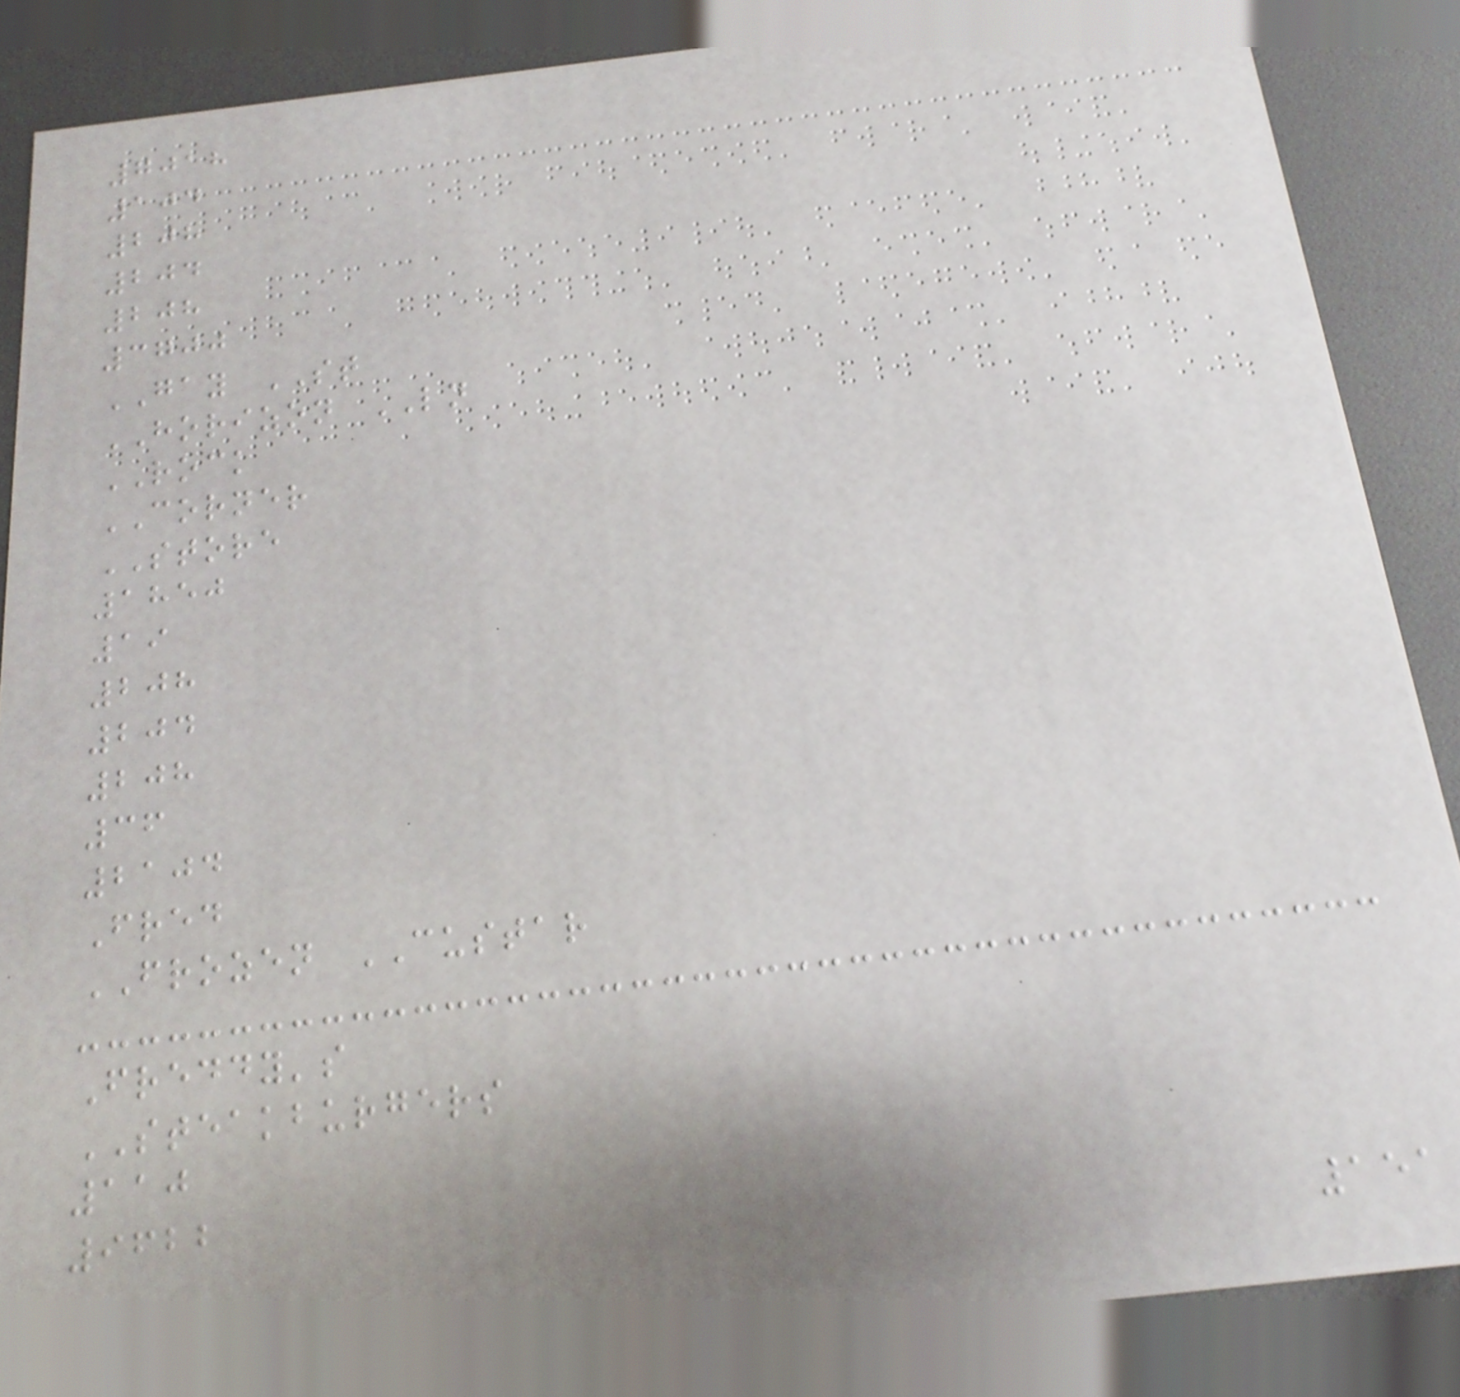7018
104
208
204
208
3700
GAY ST
HORIZON LN
ROCK
CORNER
STORE
1850
19
208
204
208
36
2104
Fred
FROZEN CUSTAR
Freddy's
STEAKBURGERS
110
9622
151
